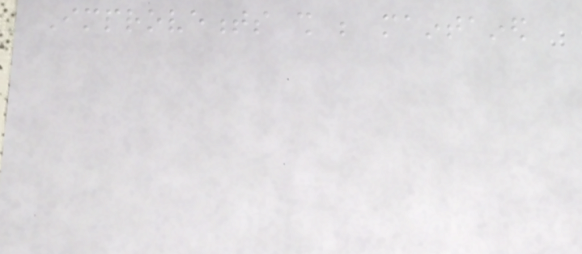Improvements shall be maintained
